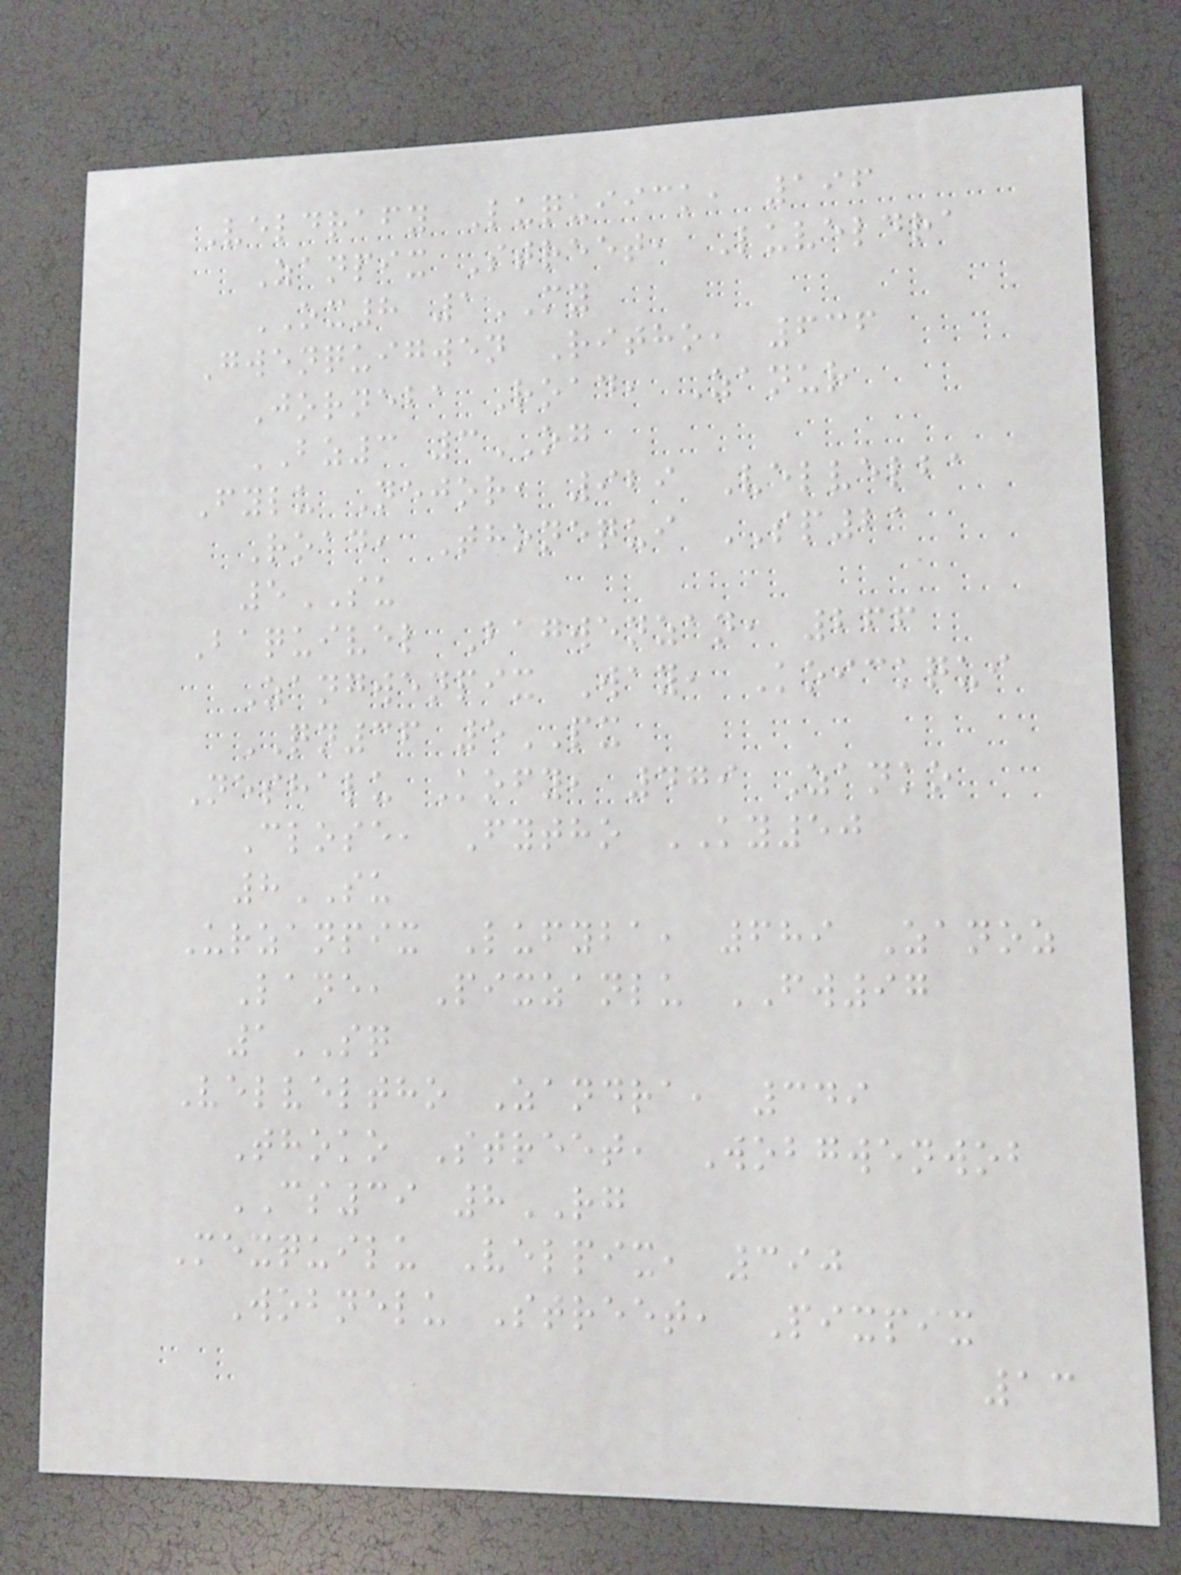Veldrafy Luquiick, 196
Zanpix Street, Luveldra
OX8 1MY
Gwenquigwen Ritho, 636
Jorneba Road, Zanur
BZ3 3OG
Fylu Nejor, 929 Velvelba
Road, Thonequi SP21
5SU
Baquivel Bagwenzan, 266
Zangwenpix Way, Koickqui
QN36 5PX
Neshalu Kofy, 479 Zanko
Close, Fytho KY50
8SU
Urzanpix Lufyba, 689 Zanoz
Lane, Pixzanlu FW97
1SQ
Velveltho Zandra, 349
Thoko Street, Wobgwenwob
CS39 8RG
Mexquilu Velpix, 390
Wobnelu Street, Pixpix
13
